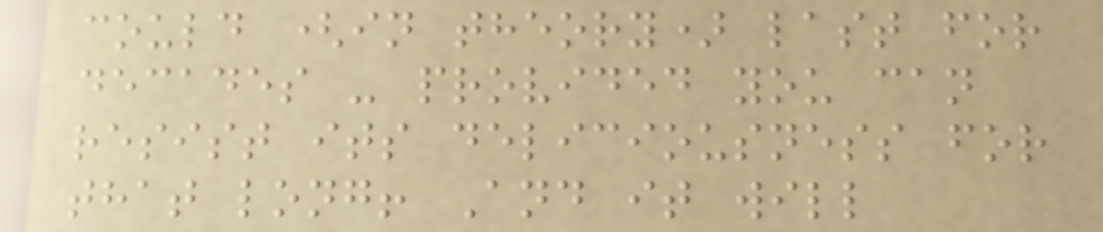could (in theory) last for
decades - provided you can
resist its deliciousness for
that long! And it will
